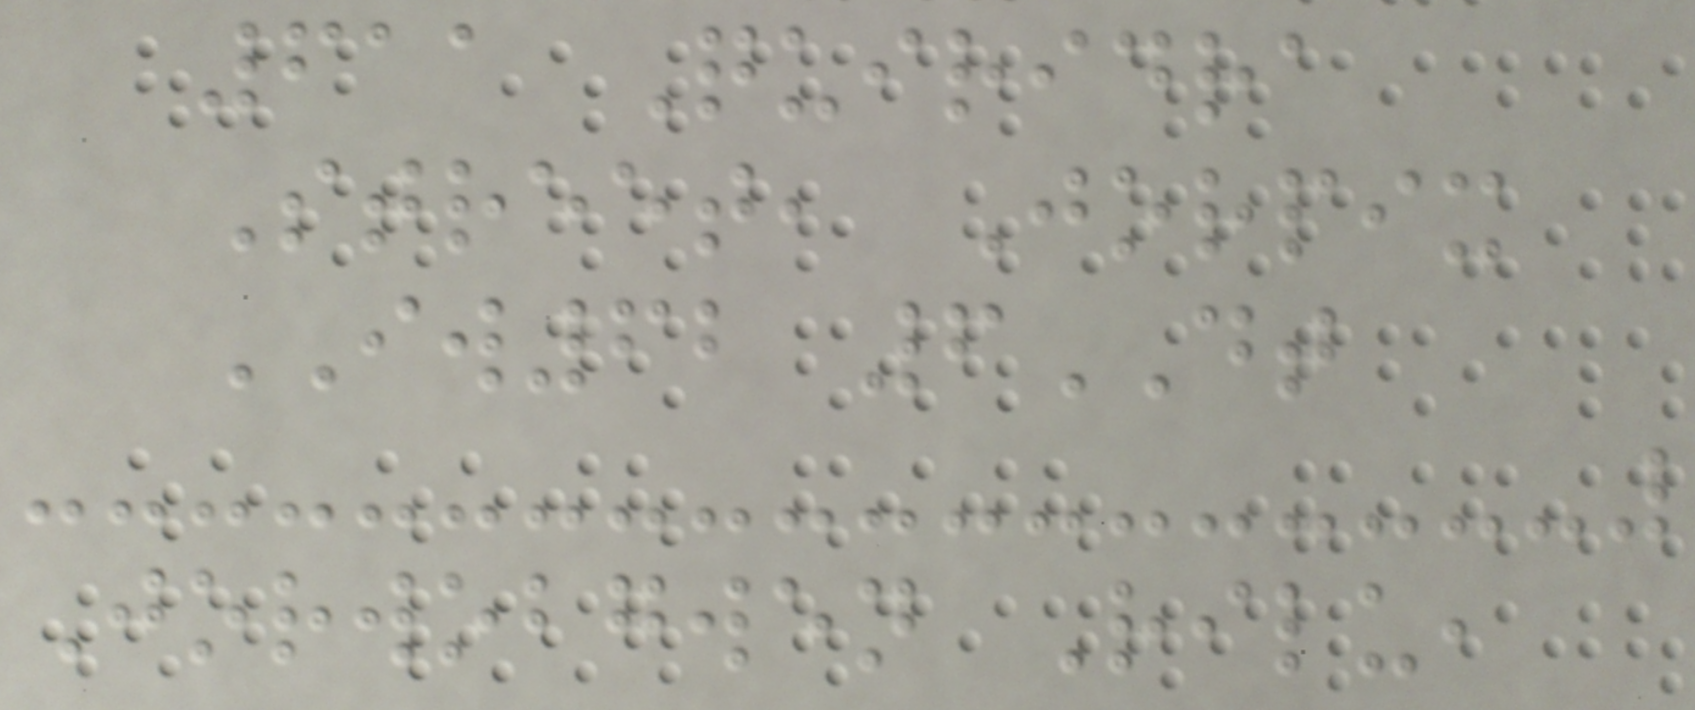611 Quiridra
Street, Jorpix
IW62 6DT
Jorwobgwen Rilu,
